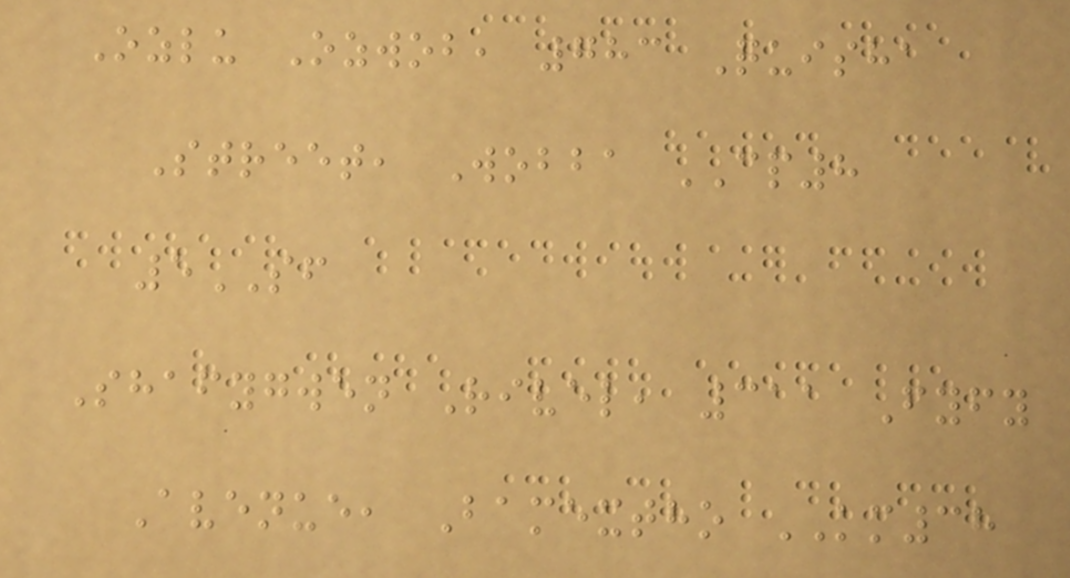Ozlu Ozwob, 783 Quisha
Street, Wobba CP8
5SF
Shafygwen Rivel, 311 Fyfy
Avenue, Bamextho KM38
